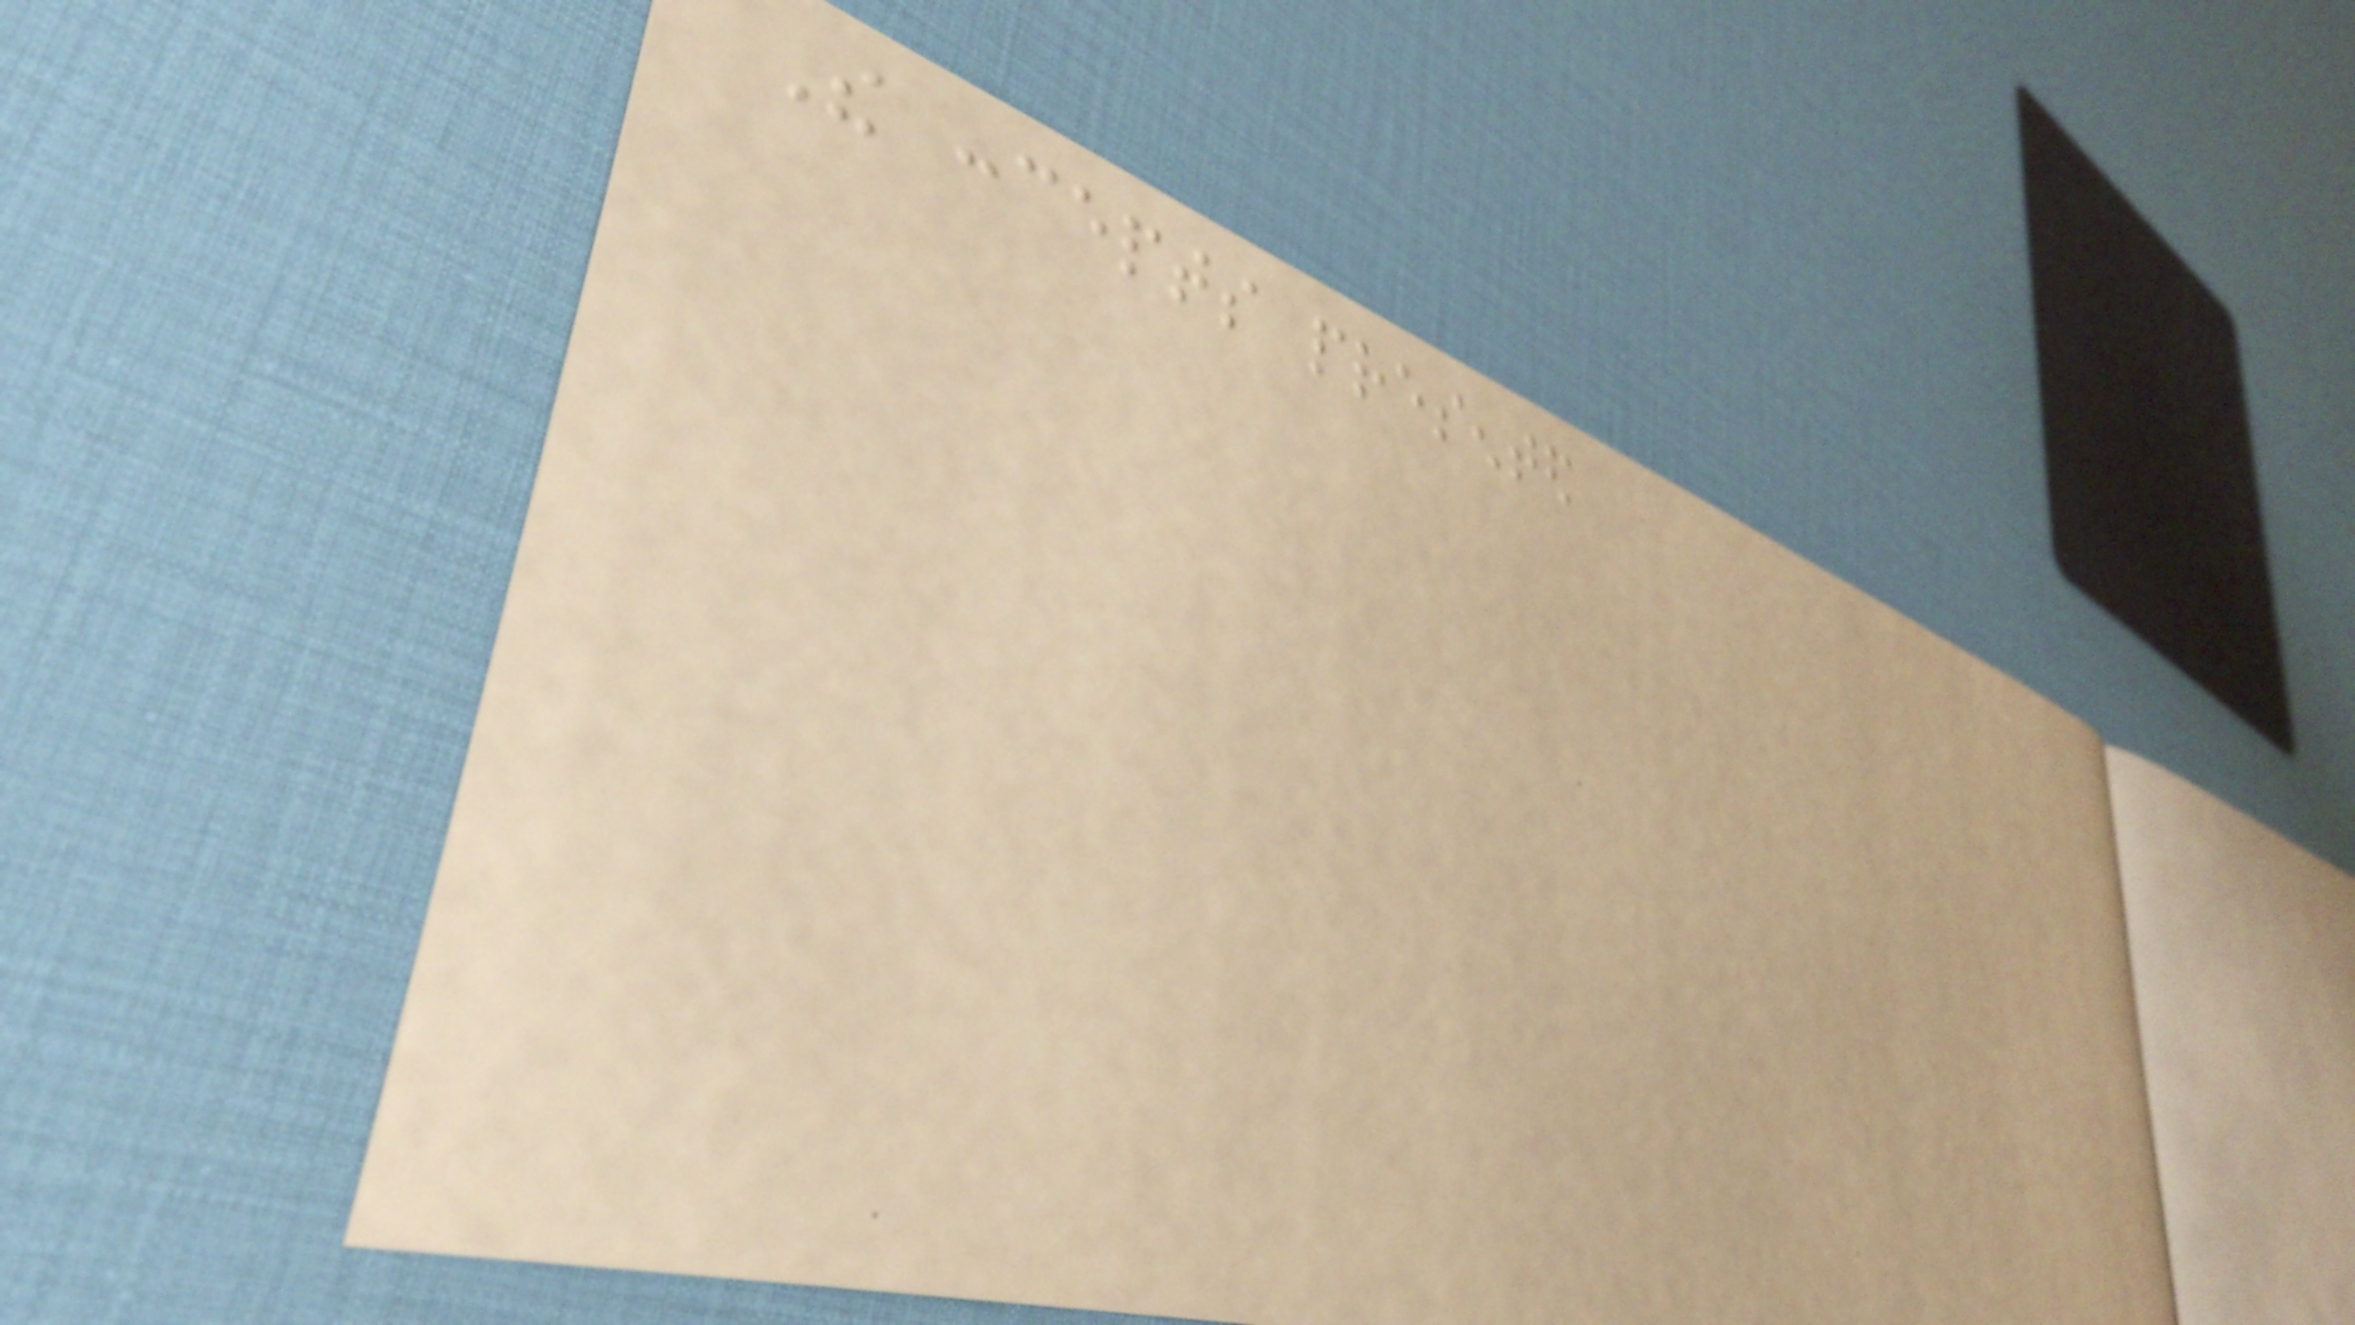The concepts presented
